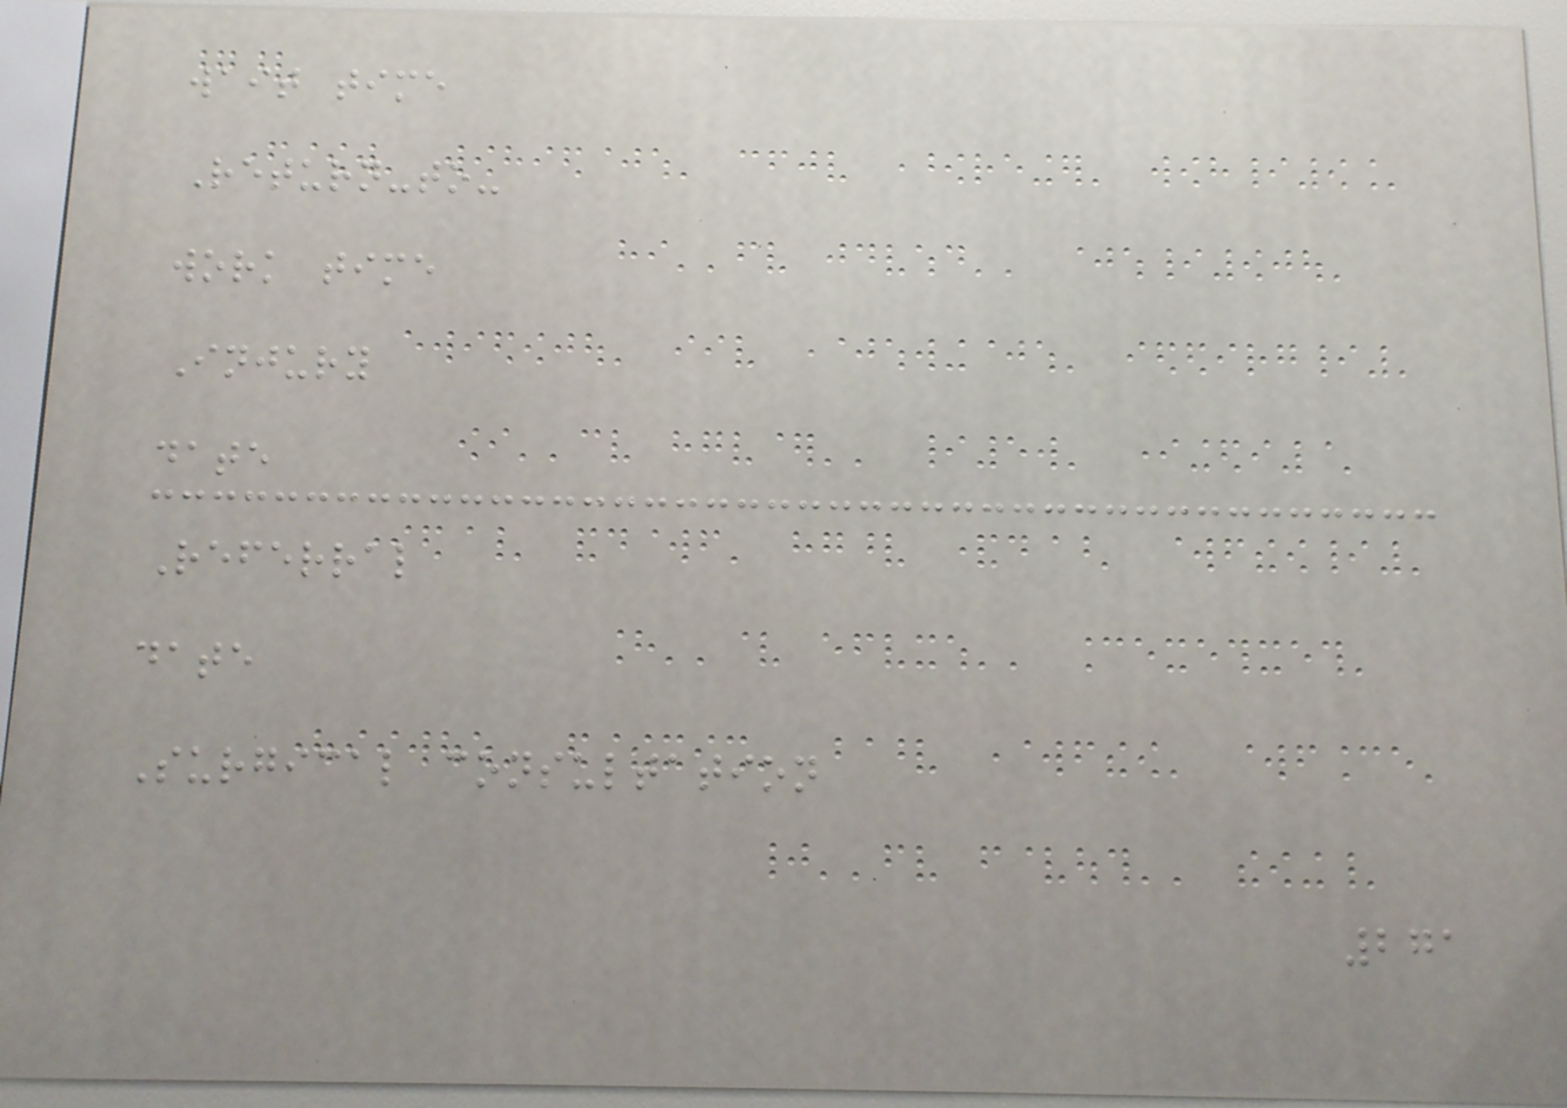wait time
Return-to-
work time
Injury
date
Referral
date
Surgical consultation
271
